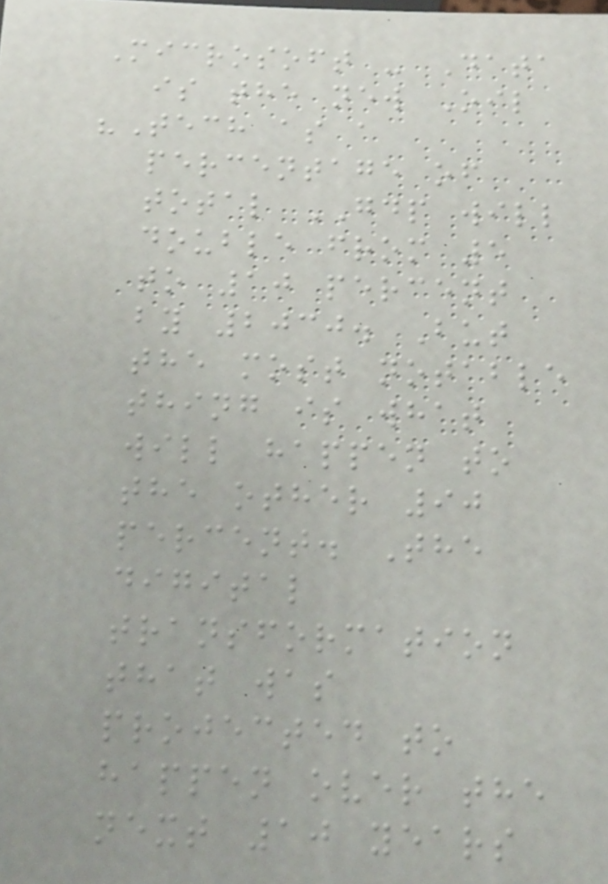Microsoft - Data
is the new Oil
"Tech as a
percentage of
total GDP will
double from 5
to 10 percent
by 2030. But
the most notable
thing is what
will happen to
the other 90
percent. The
digital
transformation
that was
projected to
happen over the
next 10 years
